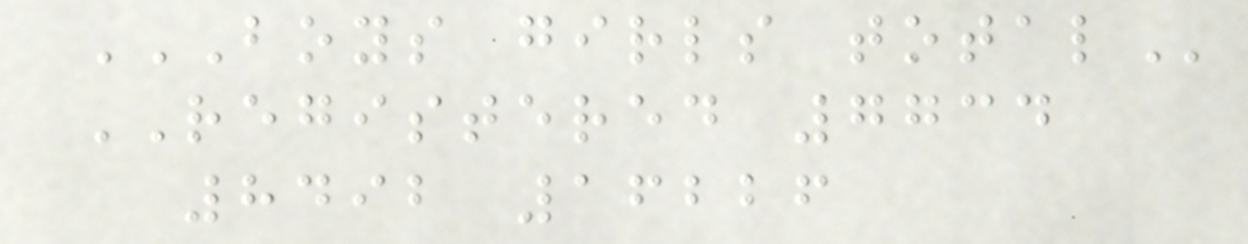BOYS GIRLS TOTAL
REGISTERED 7734
8492 16226
